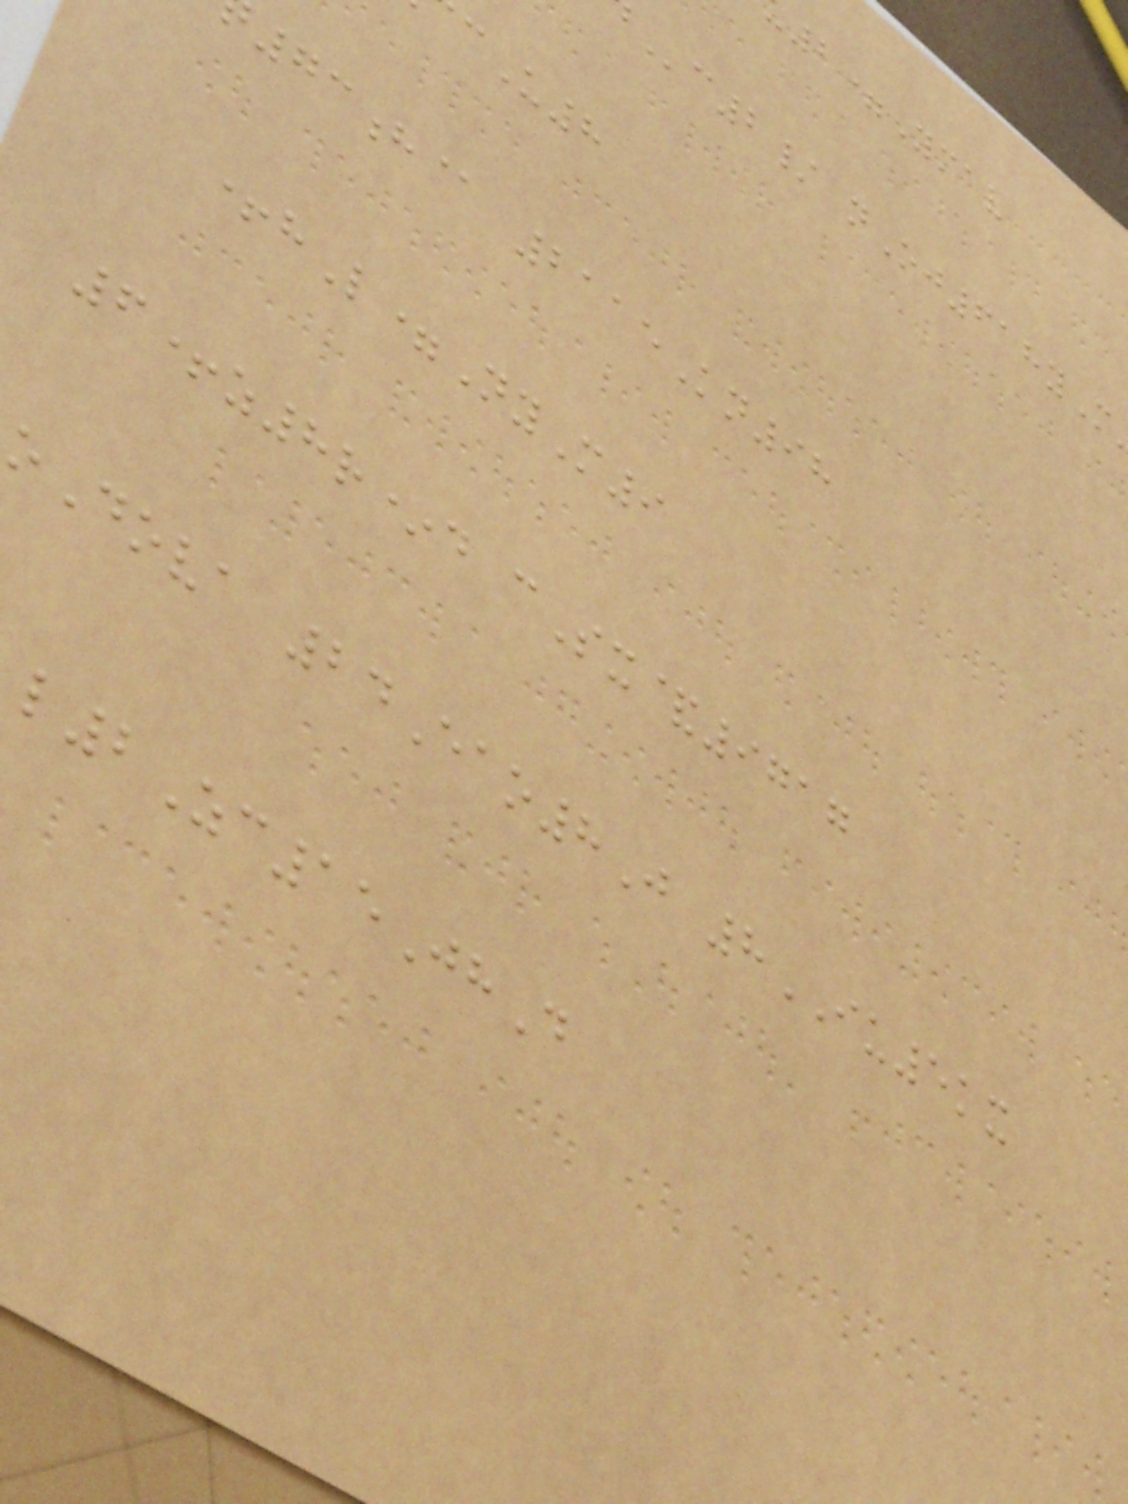2=Ymav
c2/ nOj618yM
U8
73h@ 2115Kn98
+hL=NyM9
6+z8r*d cSx&9717
oDova 24Eao8J 8IU5kx
l2Zc15JhD
